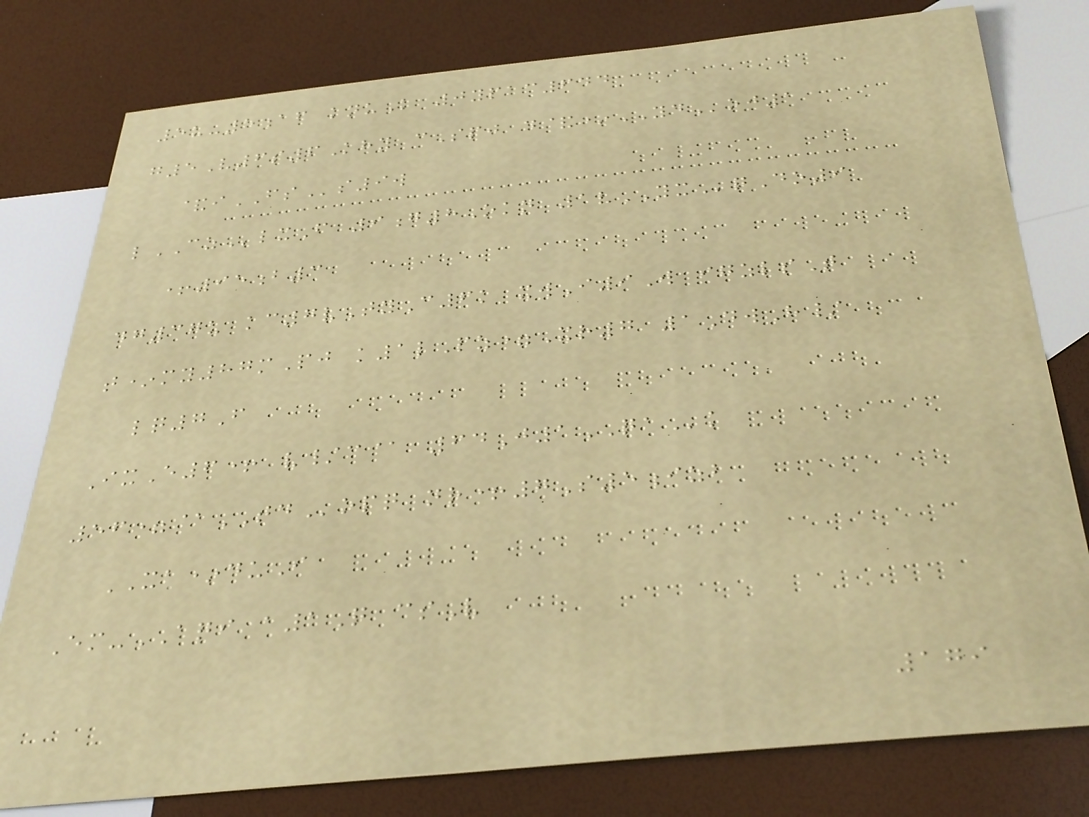5u-5af knuK 0ypac644
g5V6s6Khy cSpj d&*YDoj1
&iFSs9w
lCZlxF 9g8Okn 1vYXqDo9
+95b3
dg37u kc7vTyC6k xwI9W igzlsT
t*my87mPj k1lPz=Xr7 1DwH/
lq7F
IxE6+ v/c@ 64J1QAk
56=@TDopq nr+7S5izb
XA*duI
Em-AQI a1Q csV
179
